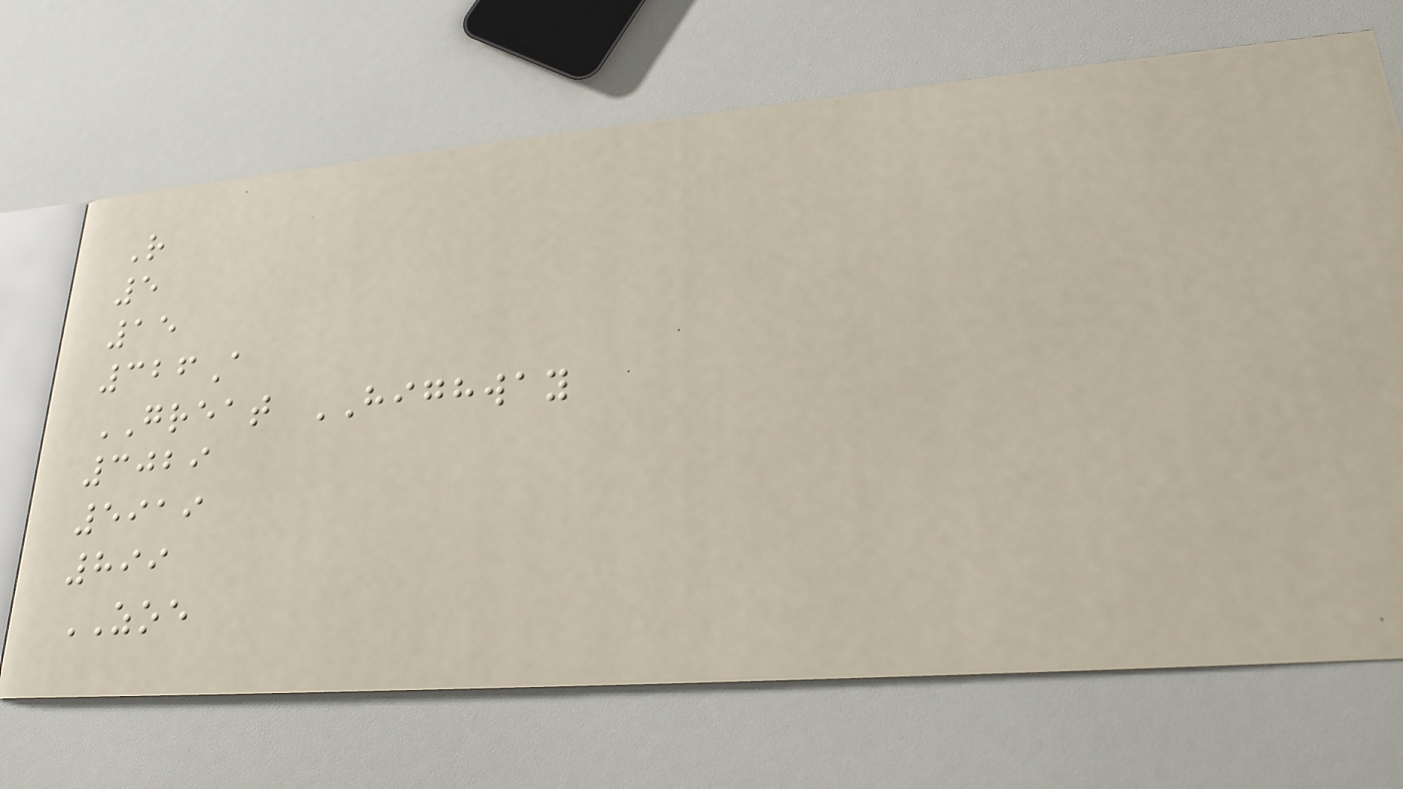R
5
15
326A
GREAT HIGHWAY
3029
5919
899
ZOE
